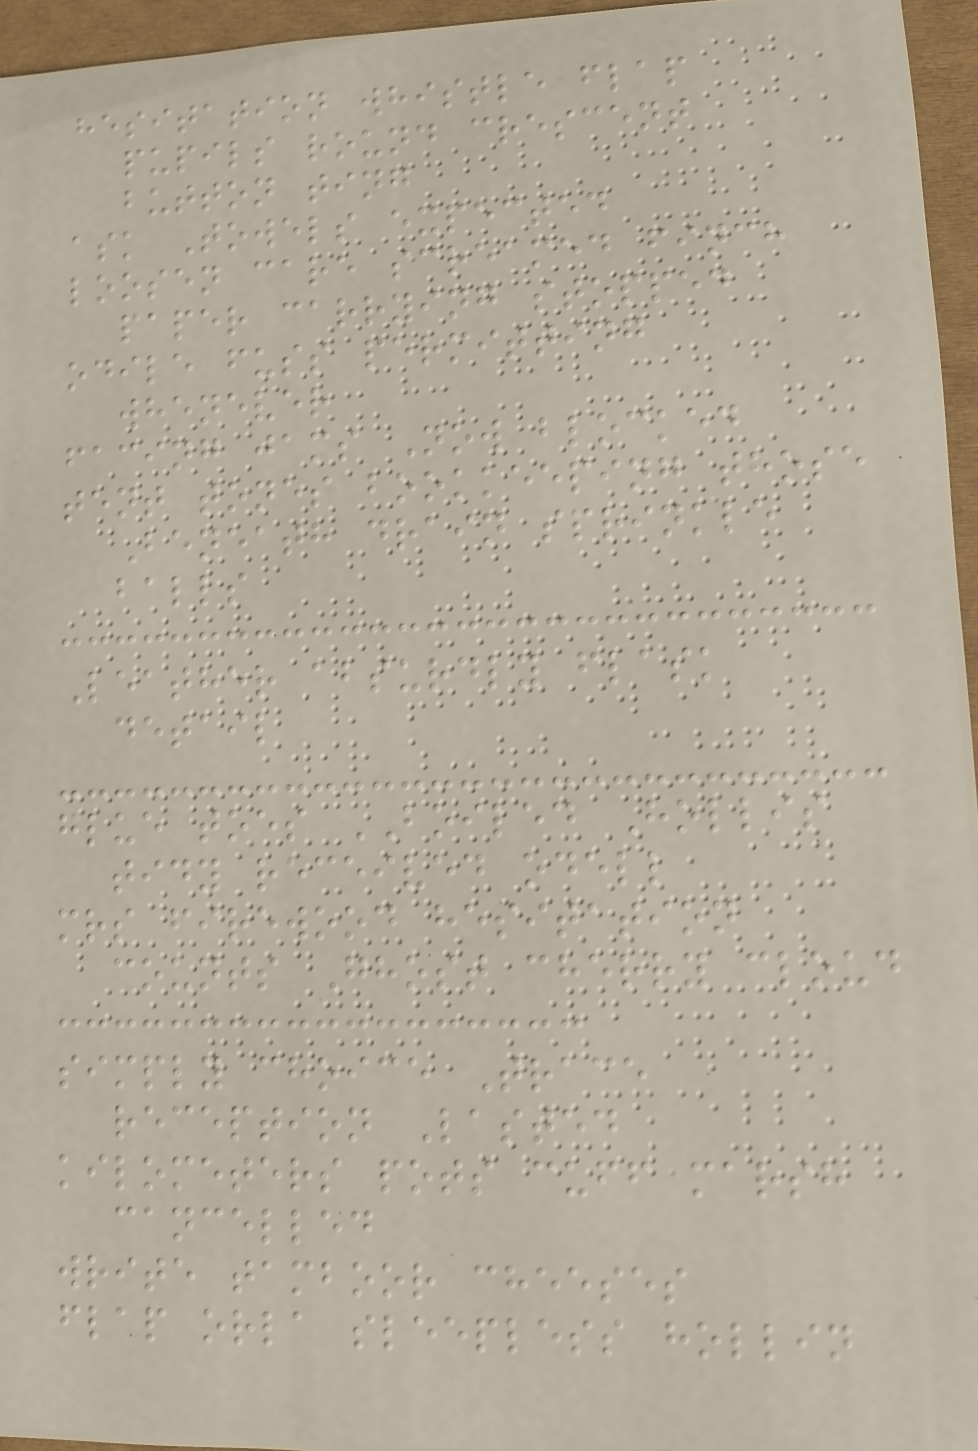hesitation whistle flap
pupils round crescent
button ting
ask Towels expected
loosen care screamed finch
paper carrying stopped
odile fuss permitting
whenever
facing jams Now blocked
tent tones bookkeeping those
Beneath drain sprinkle
balls
Leather absurdly flask
detail
glue toes BOILED Hollis
tidy received odell
mrs firewood hesitation
counts Ghost cherry cloud
simply choice Trace
reception Lasted
kilometers pots cuff marsh
cancelled
write tamboor cheeses
flap orla sleepless hollin
